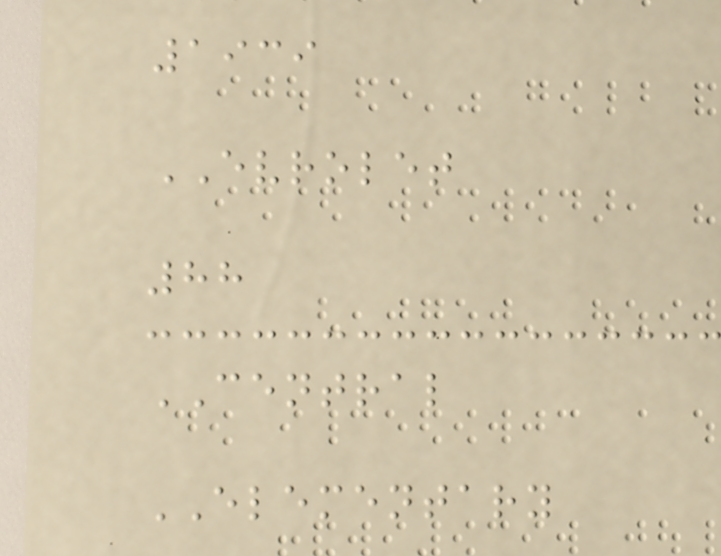1939
EVROLET
88
CENTRAL
ELEMENTARY
